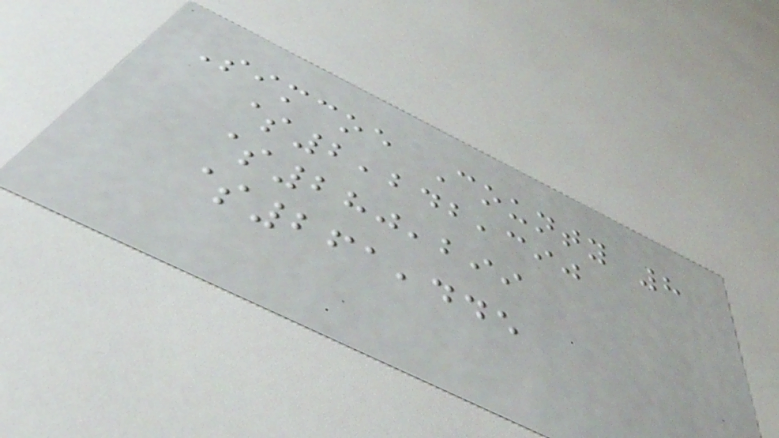Simcoe County 8
$2,242,390
$280,299
$261,445
